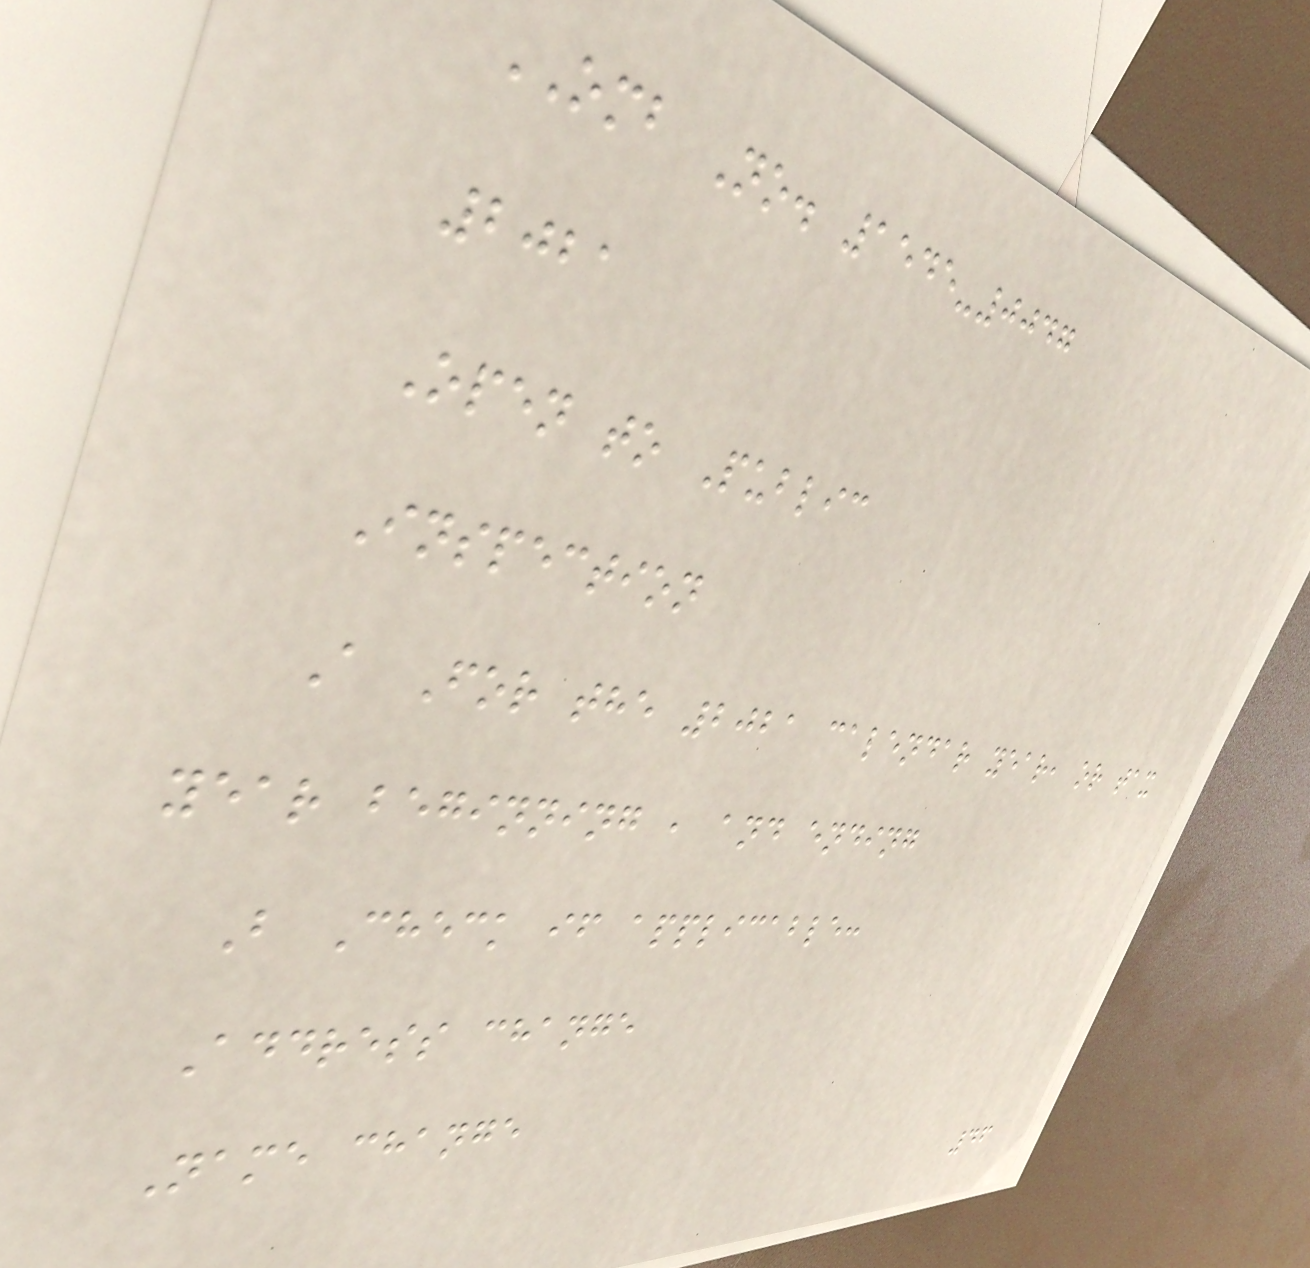OMB No. 1545-0047
2021
Open to Public
Inspection
A For the 2021 calendar year, or tax
year beginning , and ending
B Check if applicable:
Address change
Name change
46
